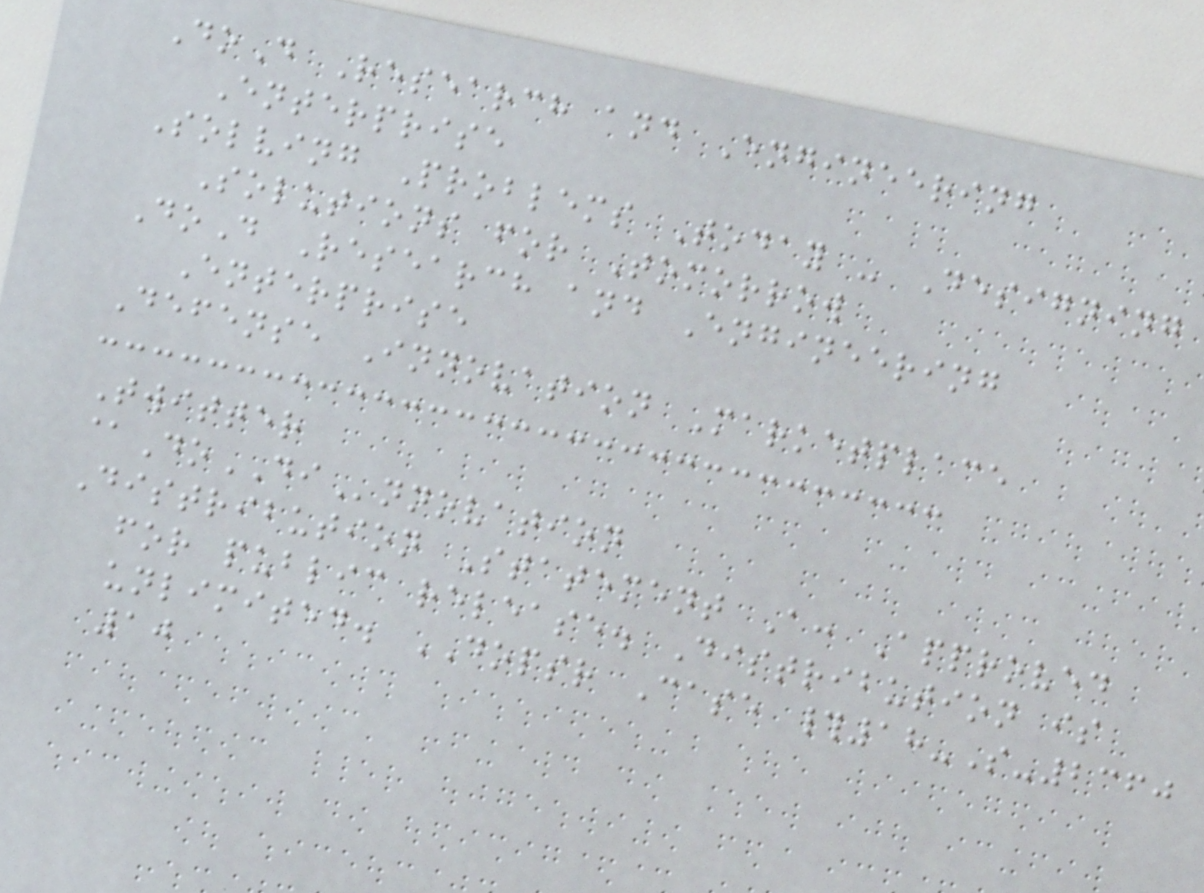DoD Research and Engineering
Enterprise
Solving Problems Today - Designing
Solutions for Tomorrow
DoD Research and Engineering
Enterprise
Defense Innovation Marketplace
Twitter
@DoDInnovation
Distribution Statement A: Approved
for public release. Distribution is
unlimited. DOPSR Case #18-S-2360
10
